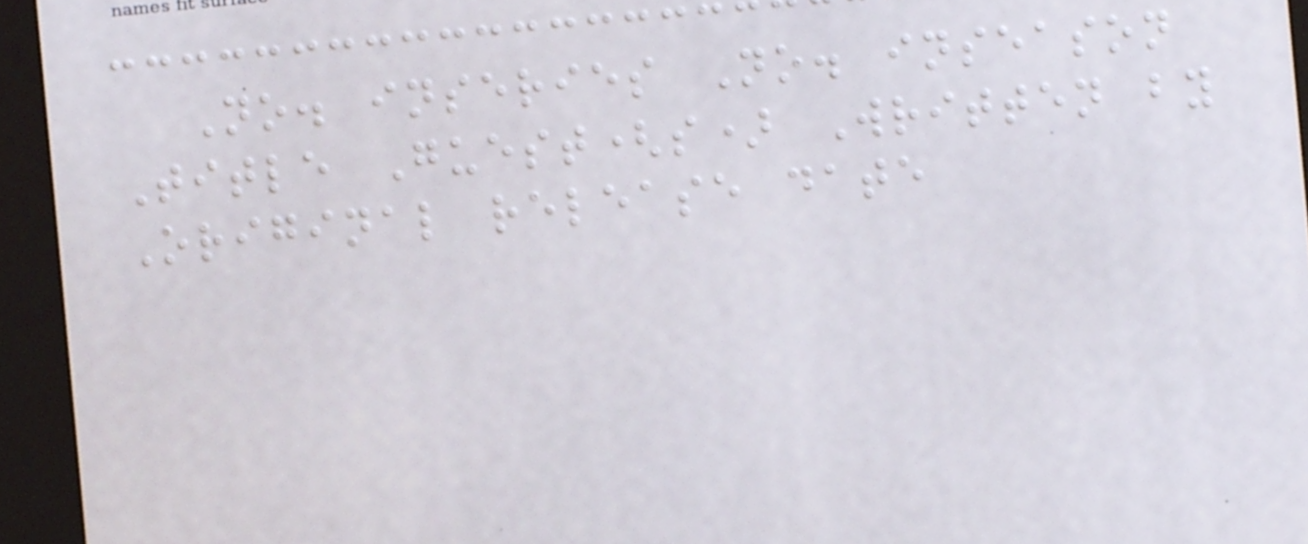No. inseries No. inseason
Title Guest(s) Written by
Original release date
